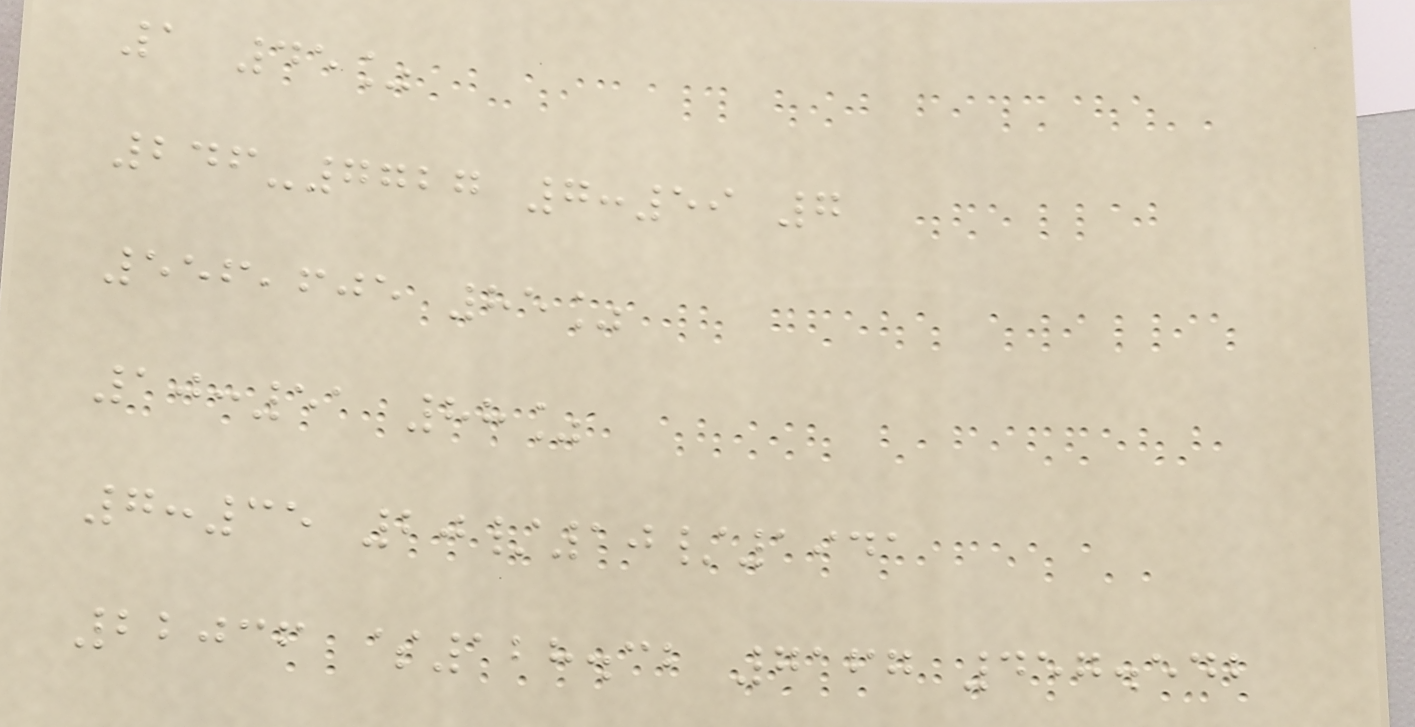1 45%
246-7727 7:59 7
556,605 85%
10:51 88%
7:35 20/10/1941
22036 $128.32 7167 457.542
